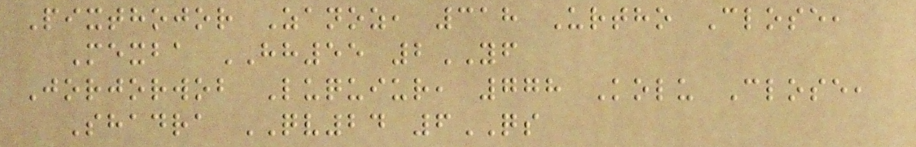Pixthojor Zanoz, 318 Urtho Close,
Mexba HH55 2YF
Jorjorwob Luquiur, 778 Kolu Close,
Shadra QV24 6QS
